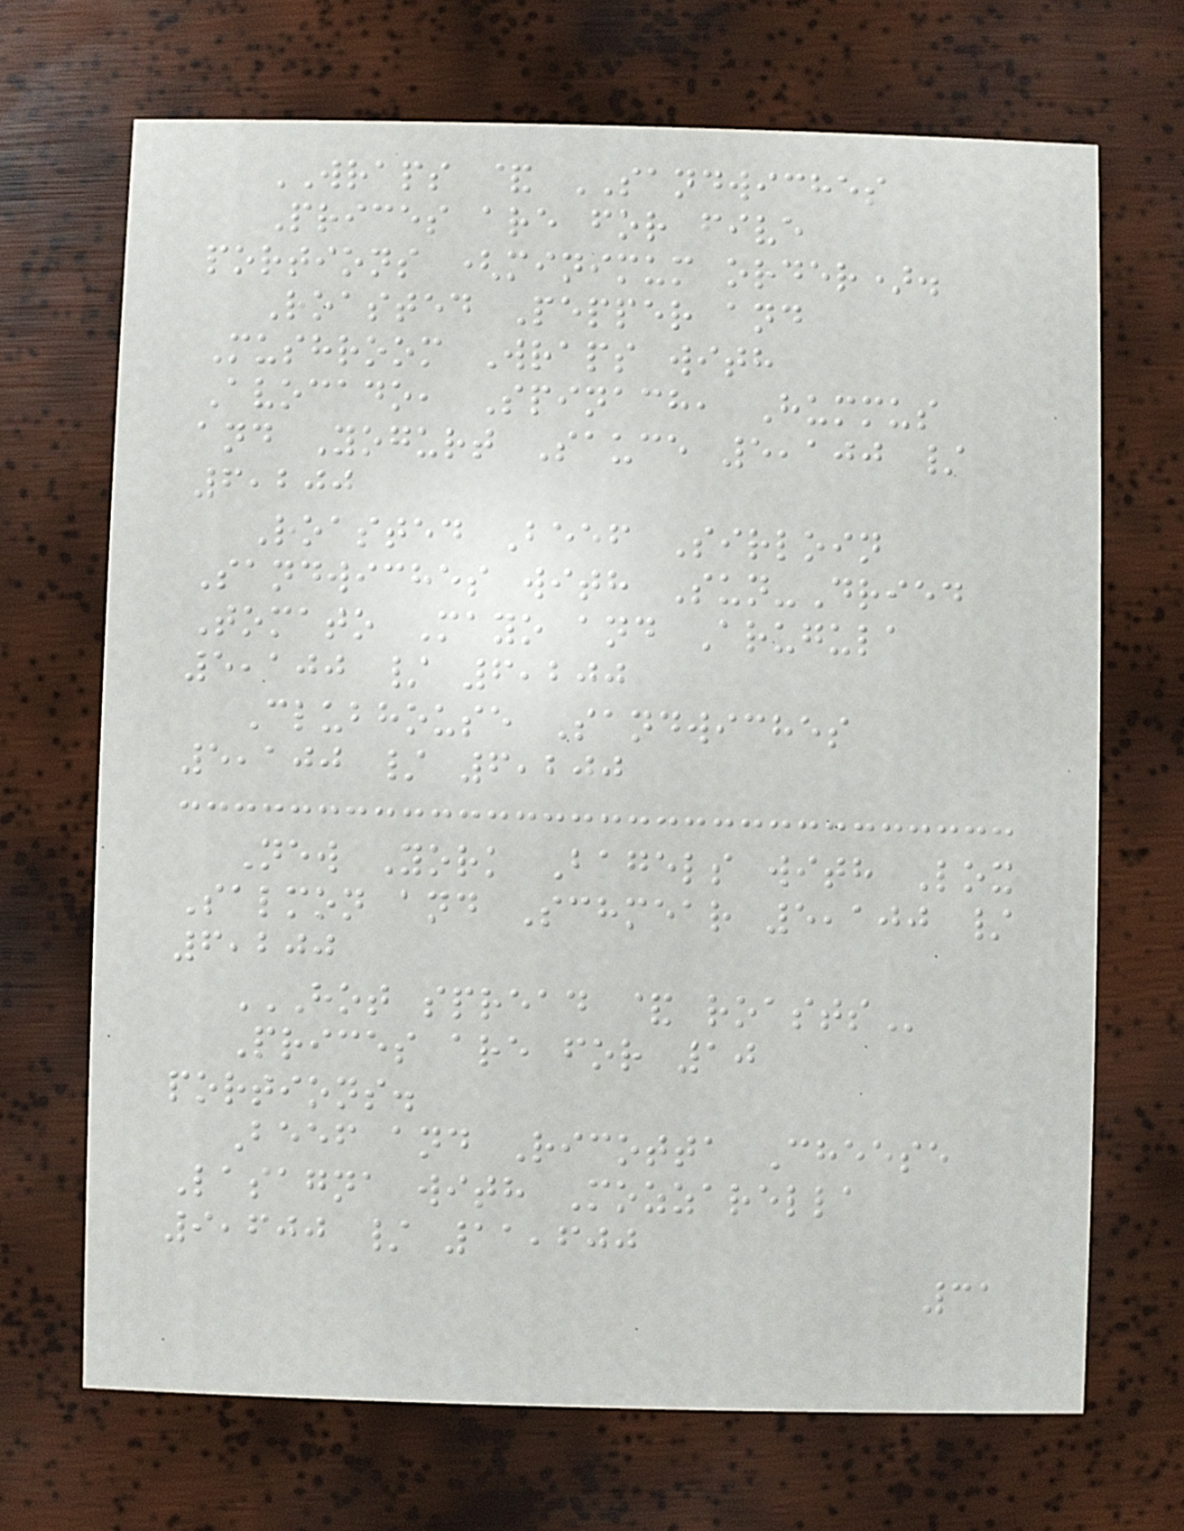WRAPS & SANDWICHES
Prices are for five
portions (minimum order).
Roasted Pepper and
Mushroom Wraps with
Avocado, Spinach, Hummus
and Yogurt Sauce 5,100 /
6,200
Roasted Beef Sirloin
Sandwiches with Sun-Dried
Tomato Mayo and Arugula
5,100 / 6,200
Clubhouse Sandwiches
5,100 / 6,200
New York Bagels with Lox
Salmon and Schmear 5,100 /
6,200
HOT SPREAD & ROASTS
Prices are for 10
portions.
Beef and Ricotta Cheese
Lasagna with Mozzarella
9,600 / 11,600
31
